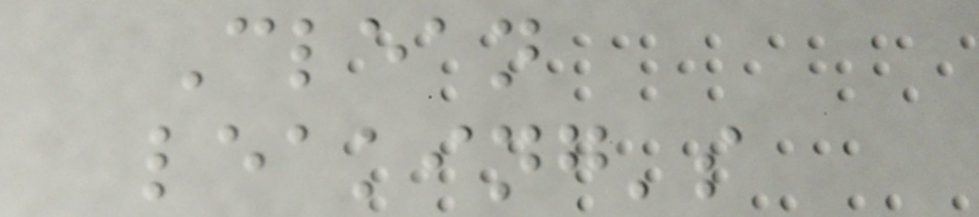Clean
leaking's
